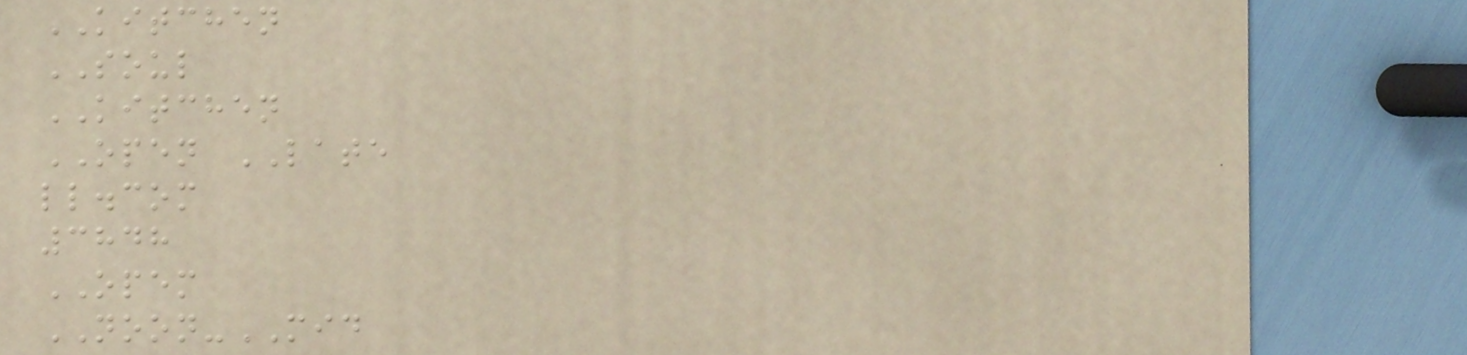KITCHEN
SOUL
KITCHEN
OPEN LATE
ll.com
3848
OPEM
NOON-MID
